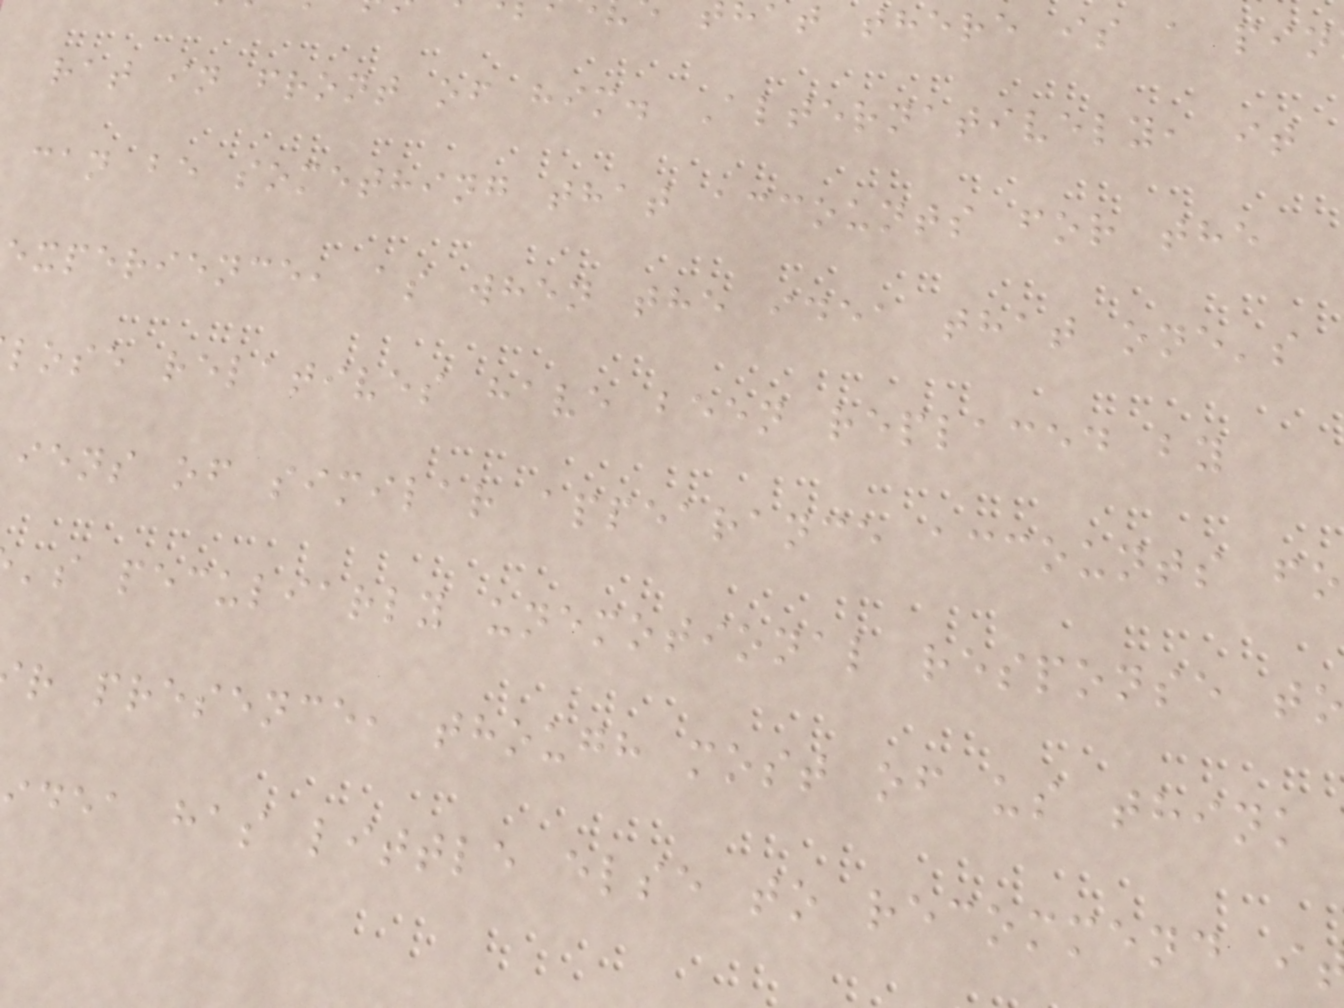at there is a pin
rat in front of him. Alternatively, it
can be something that accounts for the
experience, as when the idea that one's
lose relatives have been replaced by
iens of similar appearance accounts fo
's peculiarly unemotional response to
r presence, though most of us think
dea has little else to recommend i
